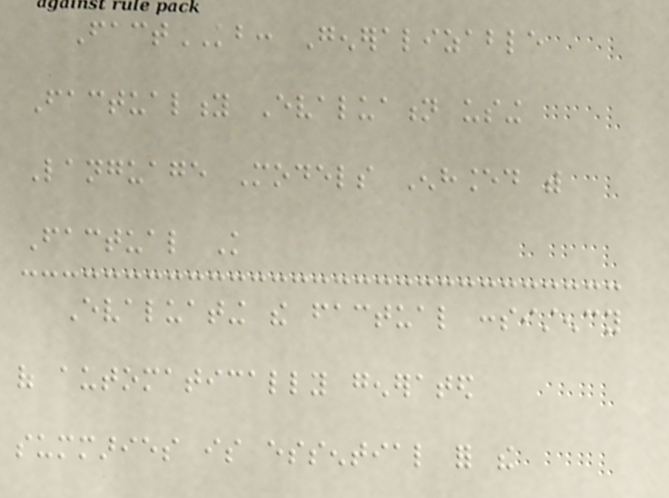FactKB: Generalizable
Factuality Evaluation using
Language Models Enhanced with
Factual Knowledge
Evaluating the factual consistency
of automatically generated
summaries is essential for the
